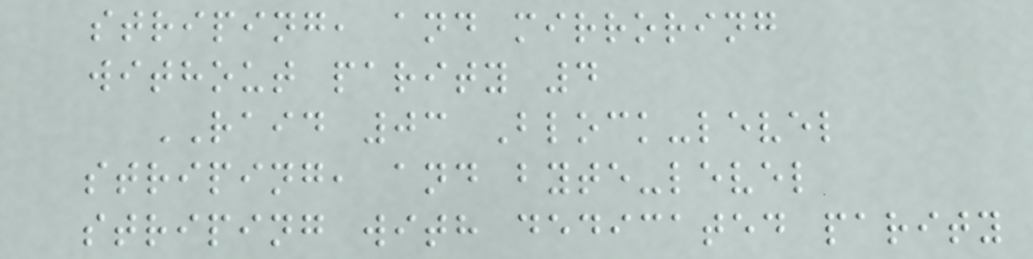striping, and mirroring
without parity 4
RAID 03 Block-level
striping, and byte-level
striping with dedicated parity
